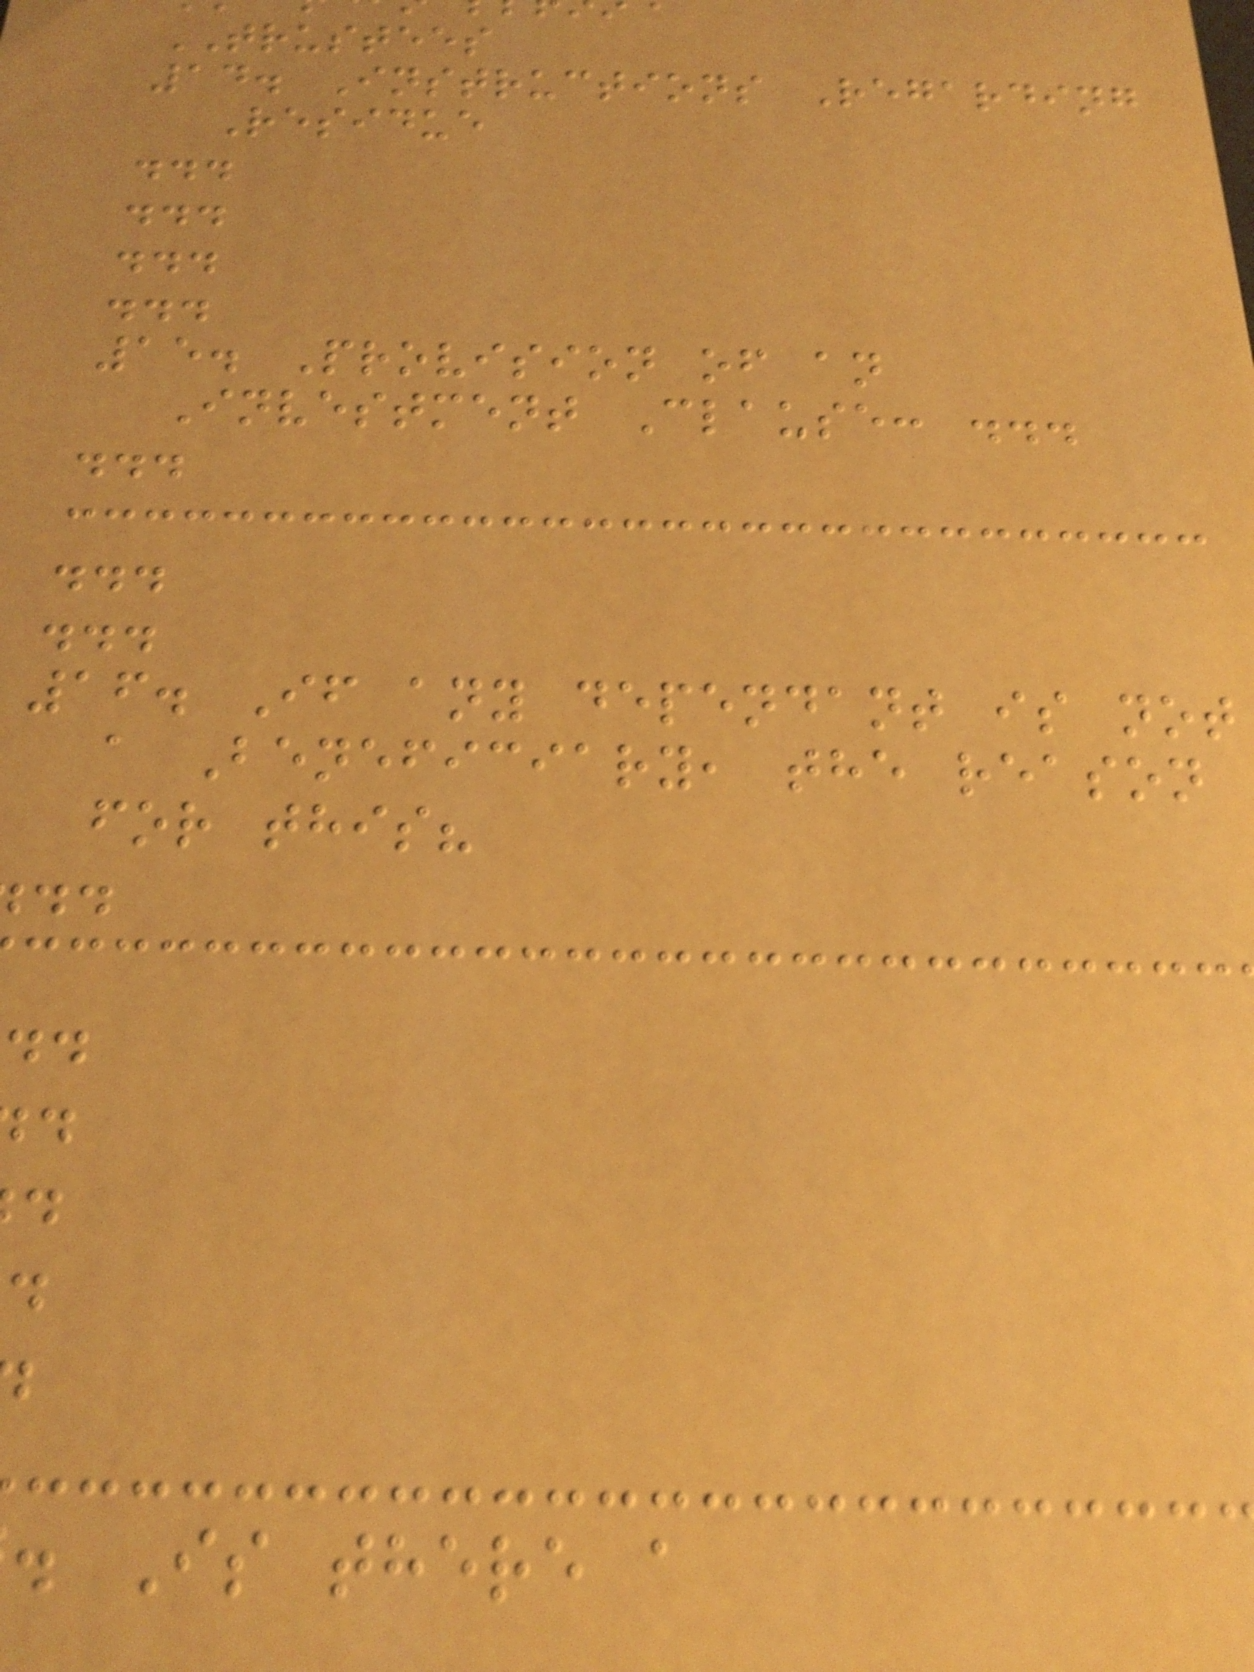TRUSTEES
14. Instructions Regarding
Residue
...
...
...
...
15. Provision of an
Investment Clause: ...
...
...
...
16. If any dependant is not
a Beneficiary, the reason
for this?
. Is there a
